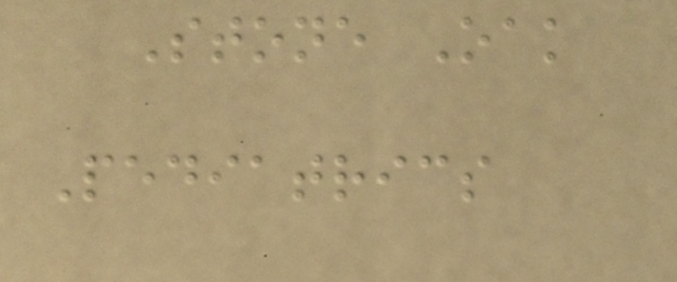Stone Oak
Pediatrics
